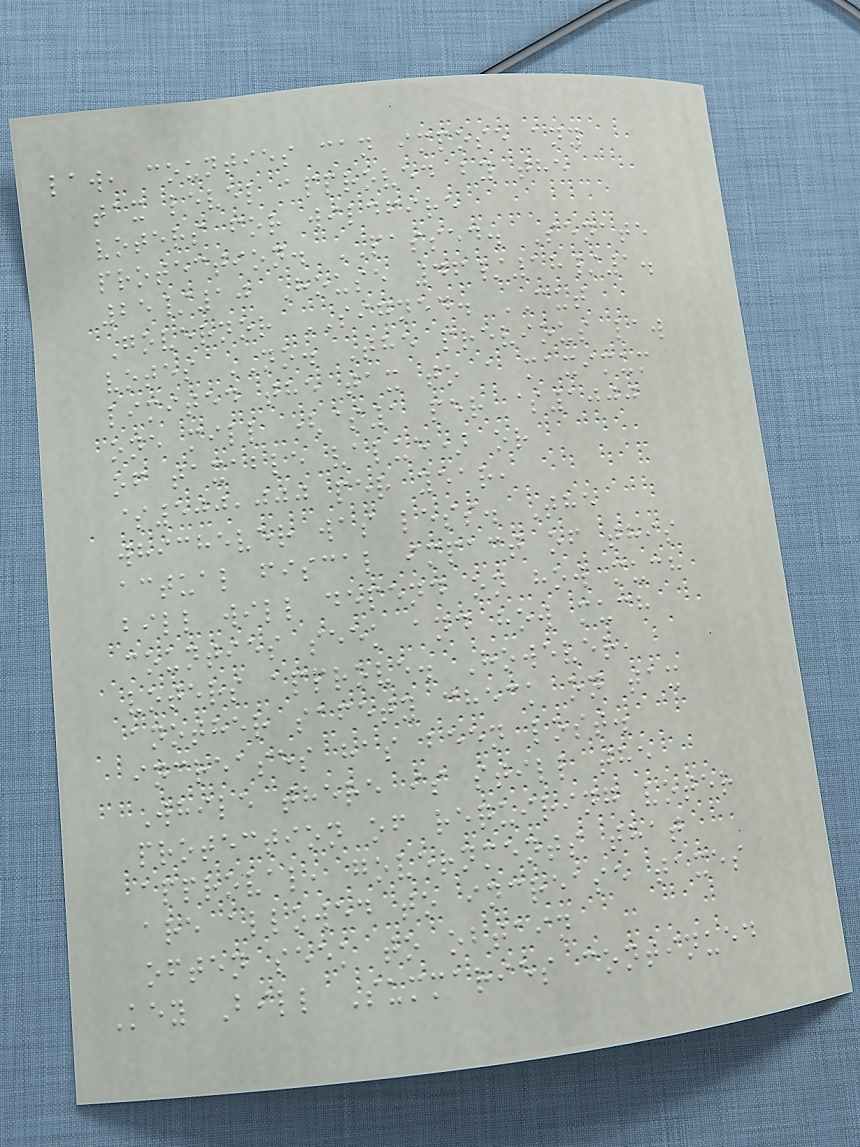law, counties can impose any
tax level approved by the
voters for wildfire
protection. PASSED. Senate
25/10 House 46/18/1.
Governor SIGNED. CUT
votes NO. The previous law
limited the tax to a maximum
one mill ($1 per $1000
of taxable value) or
$500,000 per year,
whichever was less. The
actual fiscal impact of this
bill will depend on how much
counties seek and how much
voters approve. However,
another safety check on tax
increases has been lost.
While there is still the
protection of requiring voter
approval, governments that
are allowed to increase taxes
often seek to obtain
Key Bill Summaries continued
